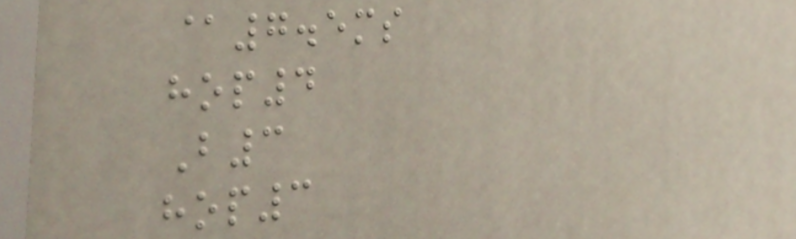@7.5ms
hop4
B3
hop3
